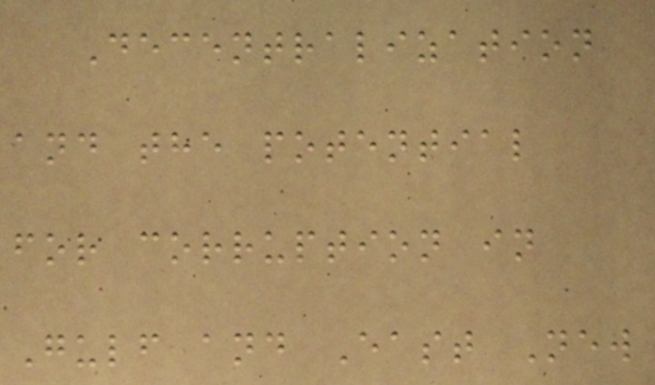Decentralization
and the potential
for corruption in
Gulf and East New
